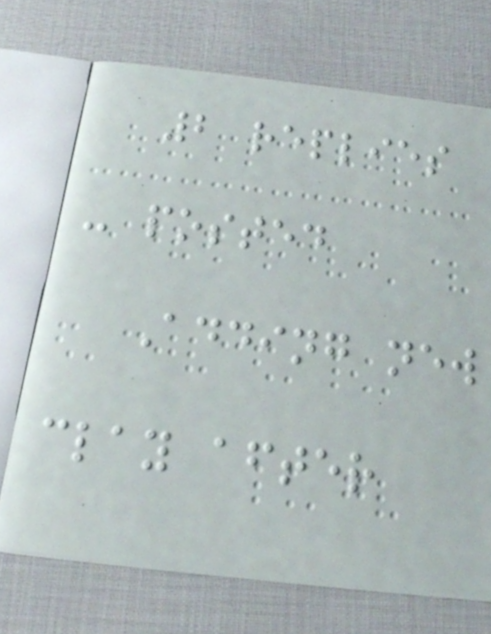2 replies
- posted
Adding new
clay after
